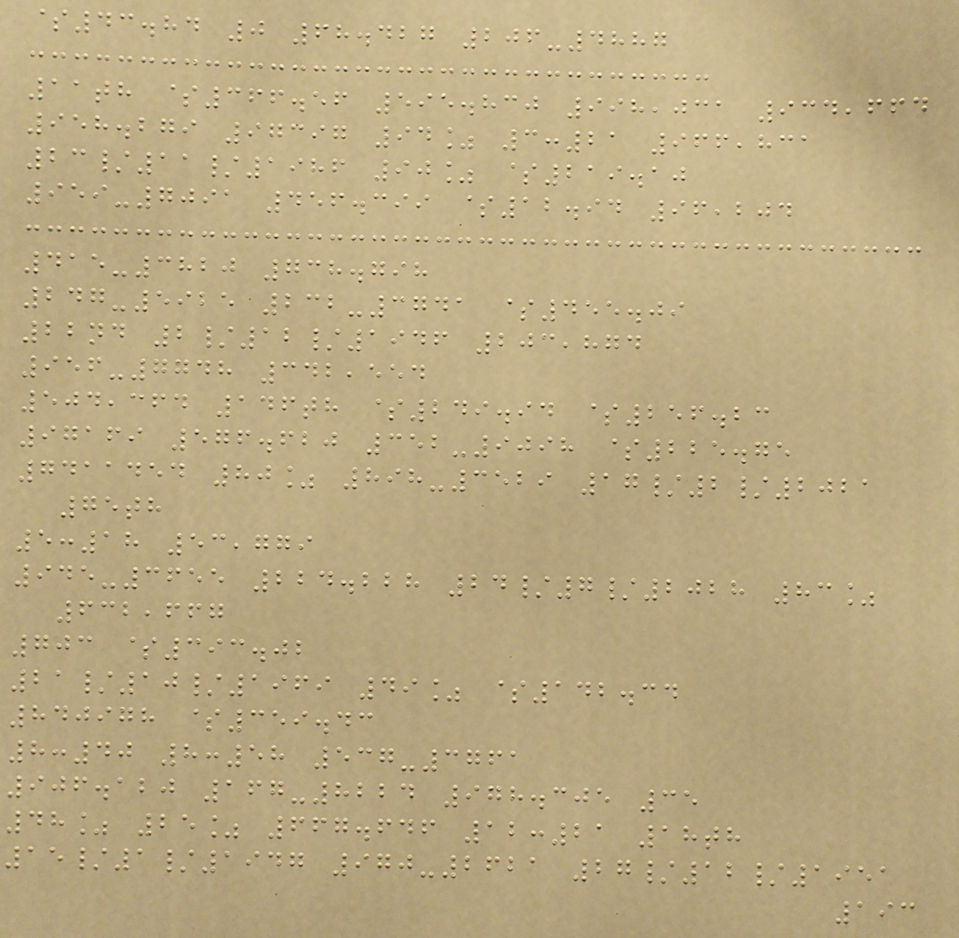$43.84 0 68.427 206-4887
11th $366.56 595.830 998,031 934,664
958.279 97397 94% 3:21 966,831
23/11/1986 90% $219.10
959-7091 456.399 $12.94 96,204
415-3820 738.798
247-5925 232-3741 $455.09
22nd 2/12/1946 203,874
956-7748 342,554
504,364 146th $249.94 $256.23
97169 576.620 352-9098 $225.75
7411454 80% 898-3529 17/2/2021
75th
5:18 53,779
945-3655 224.228 24/7/2028 83%
632,667
703 $393.02
21/10/1969 49% $142.34
840978 $359.43
8:40 8:58 537-3761
906.120 167-8224 978.305 35
48% 25% 667.646 12:21 18th
15/1/1947 970-2621 27/12/1951
193
